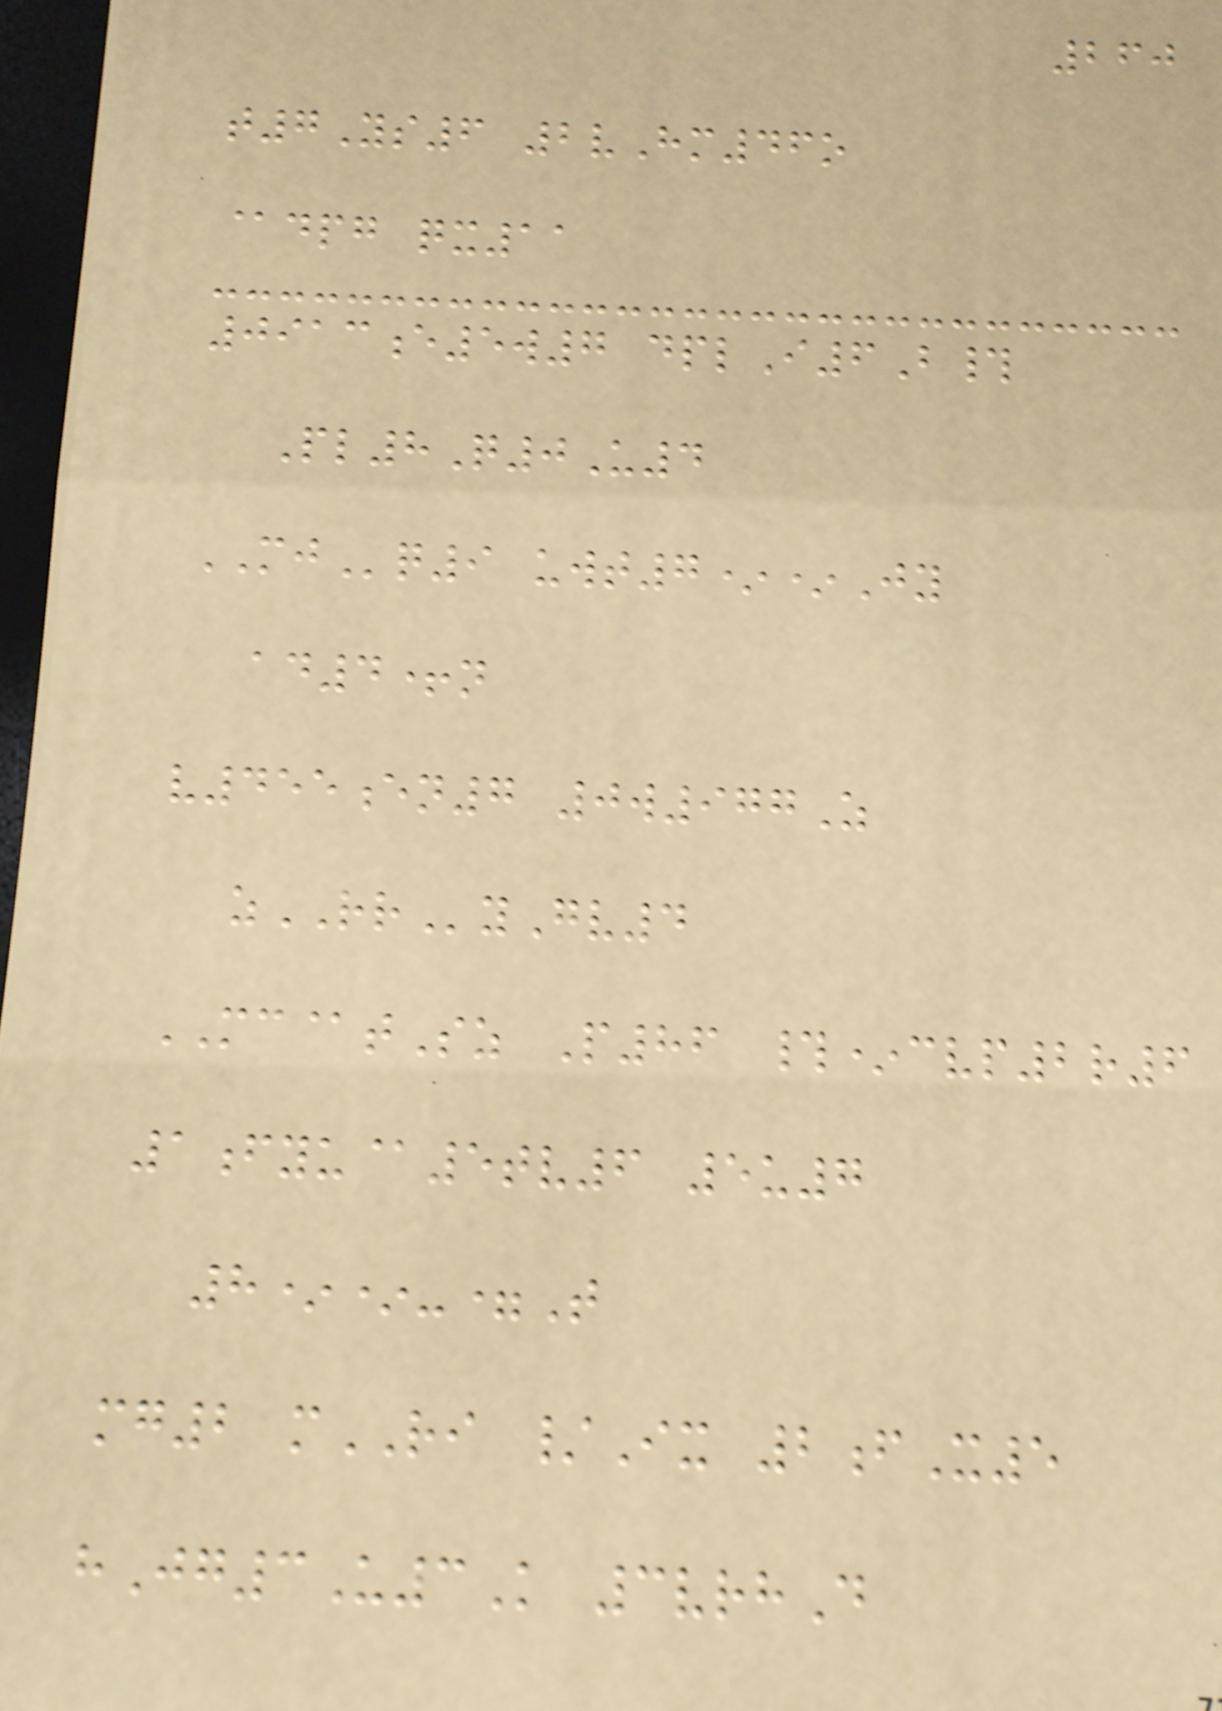260
t7Ys6 2vHm46o
@dpg qx11
0913e5w7 dplI6B#
Pl8Q0U4
MJq9 uwt7**Jy
ad4+n
v455en7 0w977Z
zRRyGv4
MC@tSz P86 #*cvp2r6
1fyu@5tv6 5u7
8**-=T
mg2 mRI /Ix 2fX5
hJg3U3K 3vrhD
